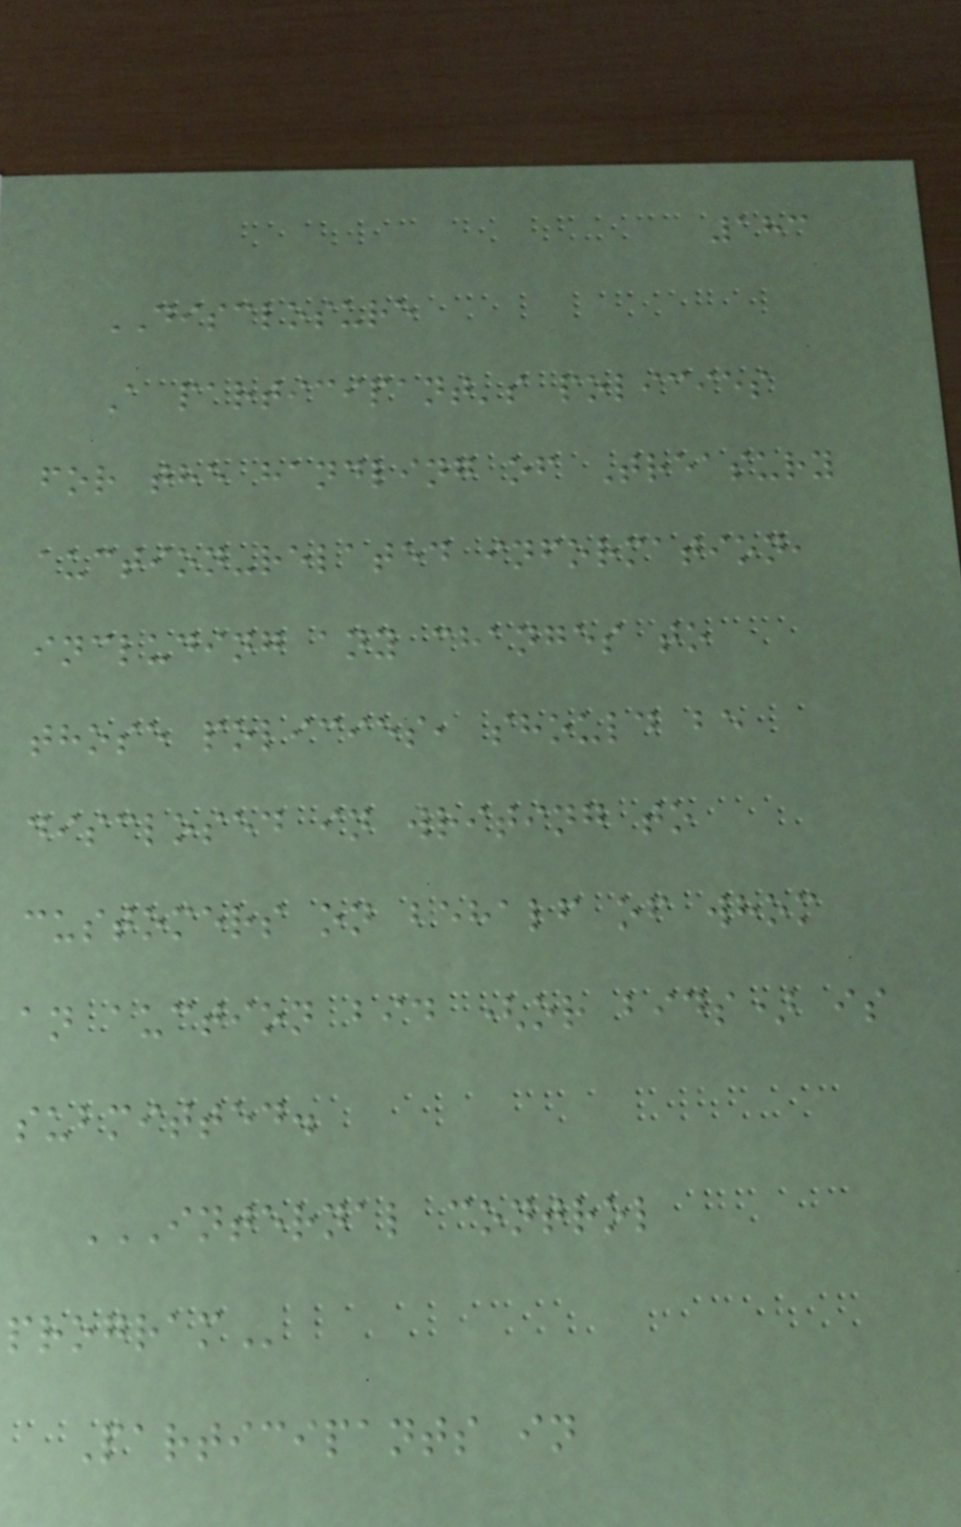183
DISCLOSURE
A participant's policies
for the handling of Treasury
auction-related information,
including any changes to
those policies, should be
disclosed in writing to
customers on behalf of whom
an auction bid (or bids) is
submitted.
INTERNAL CONTROL
PROGRAM
Participants in
